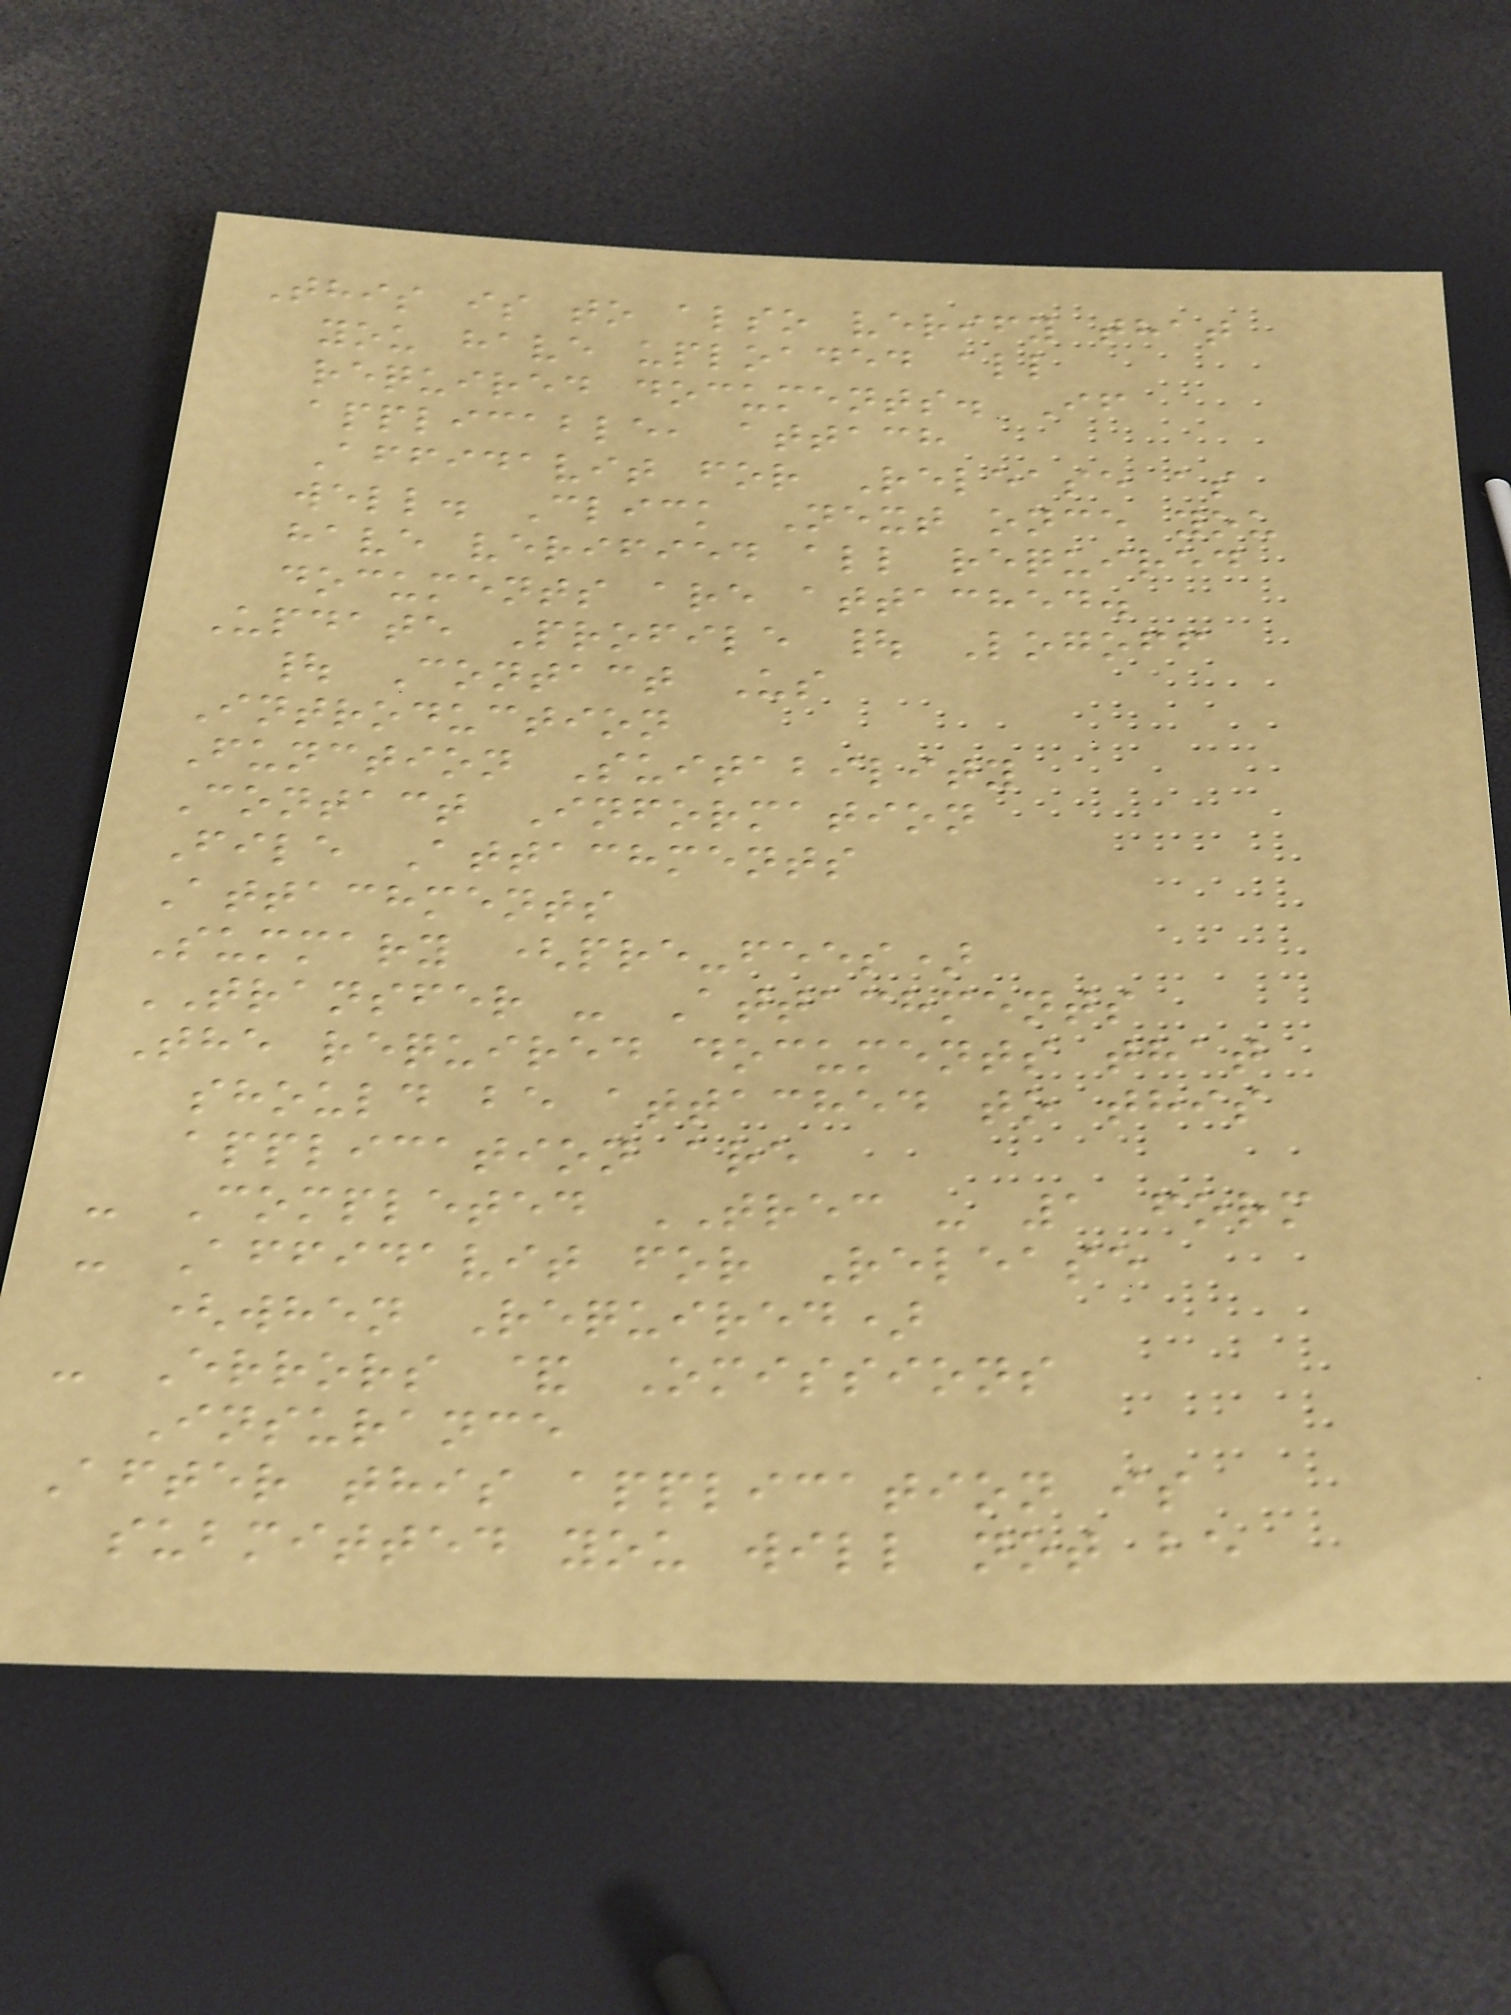This is to also verify that
you have uploaded all
required documents. If
applicable, attach
Affidavit for Release as
well. Click Next once you
have verified all required
documents are attached.
Update Profile | Logoff
| Contact Us
Introduction
Function Suitability
Contact Information
File Attachments
Attachments
Summary (pre-fees)
TRANSFER - Attachments
The required documents that
should be attached to this
application are
- Completed TREC - 1 form
- Affidavit for Release
(when Required)
- Errors & Omissions
Insurance
After this application is
submitted you will not be
